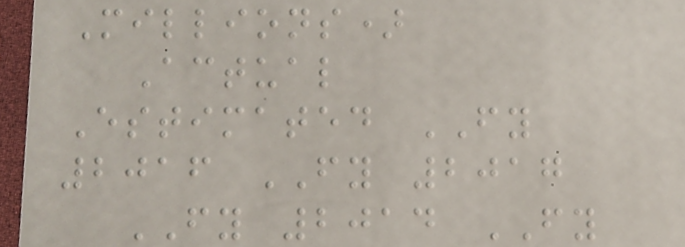Millions)
Actual
Estimated FY
2016 FY 2017
FY 2014 FY
